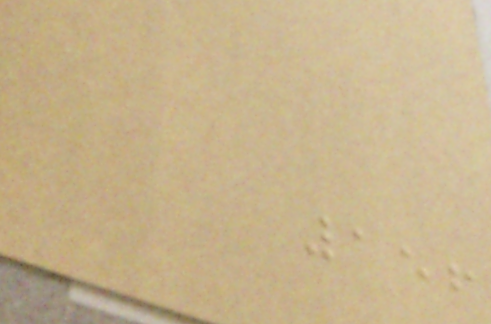156
